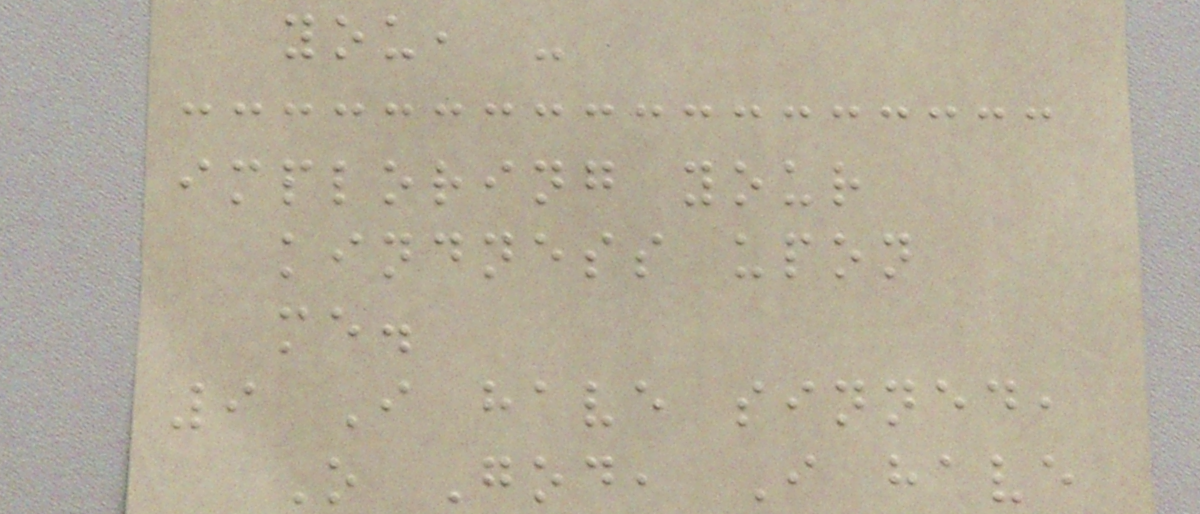you, -
imploring your
kindness upon
me.
9 I have sinned,
O God, I have
